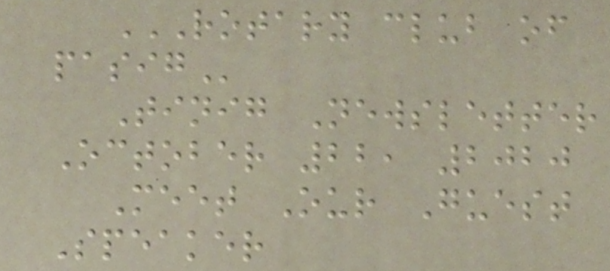ROTARY CLUB OF
PASIG
Tinig Newsletter
October 22, 2020
Meet Our Guest
Speaker
